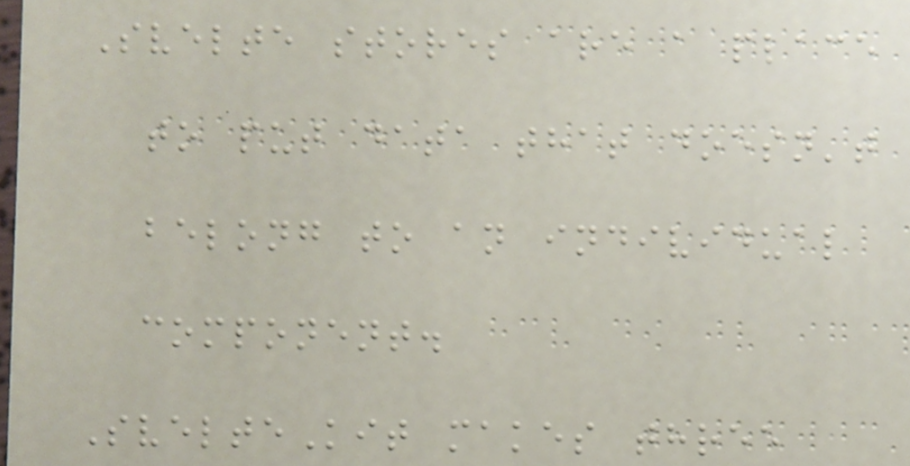Svelte stores are a place
to put data that doesn't
belong to an individual
component.
SvelteKit makes three
